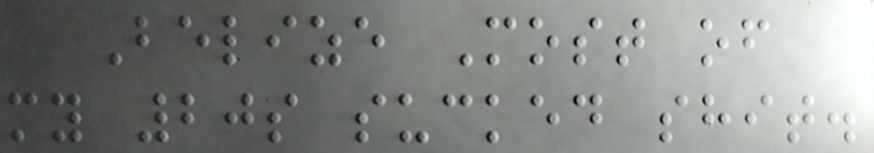Belize Most of
my 20s sucked shit.
